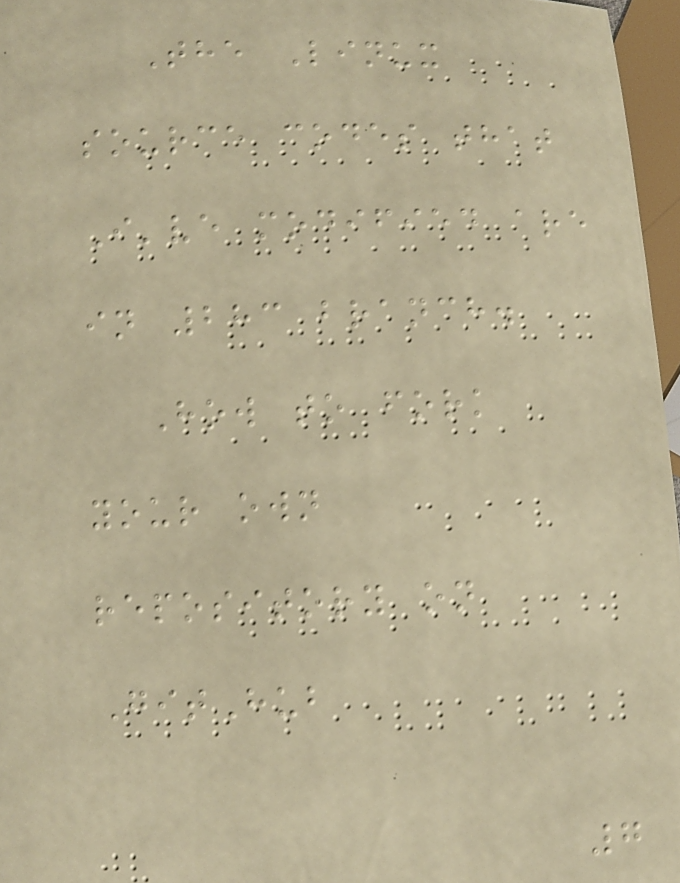The Linux
source codes that
I've modified are
in 283 branch.
How to fork
your own
repository on
GitHub
7
